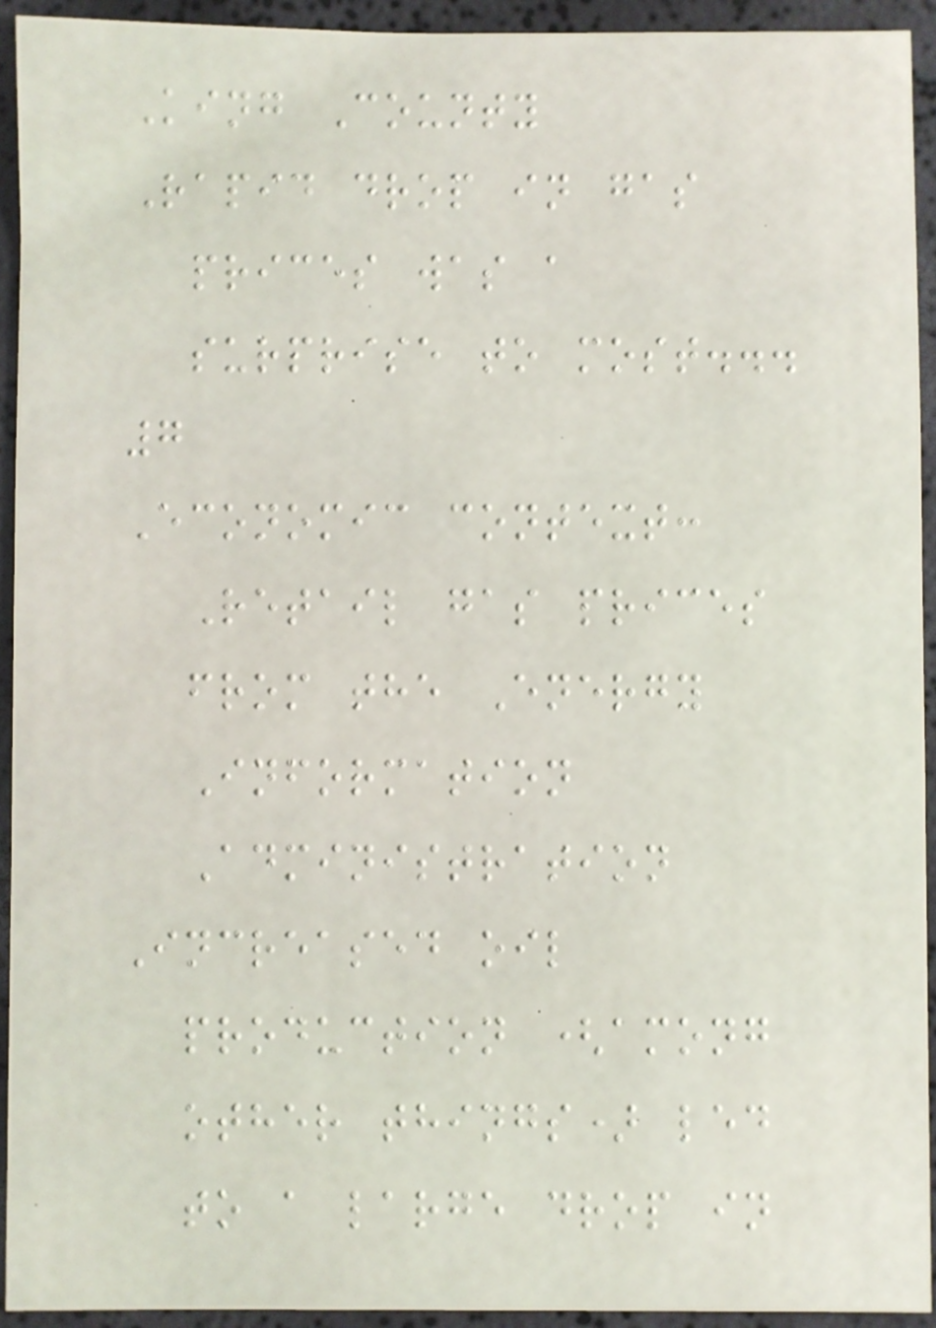King County
Rapid drop in gas
prices was a
surprise to most...
7
Economic context:
Retail gas prices
from the Energy
Information
Administration
Increased oil
production (among
other things) led
to a large drop in
